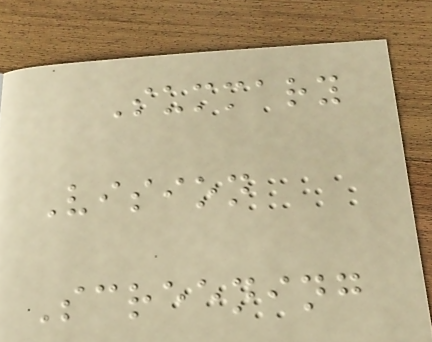Summary
Vision
Screening
